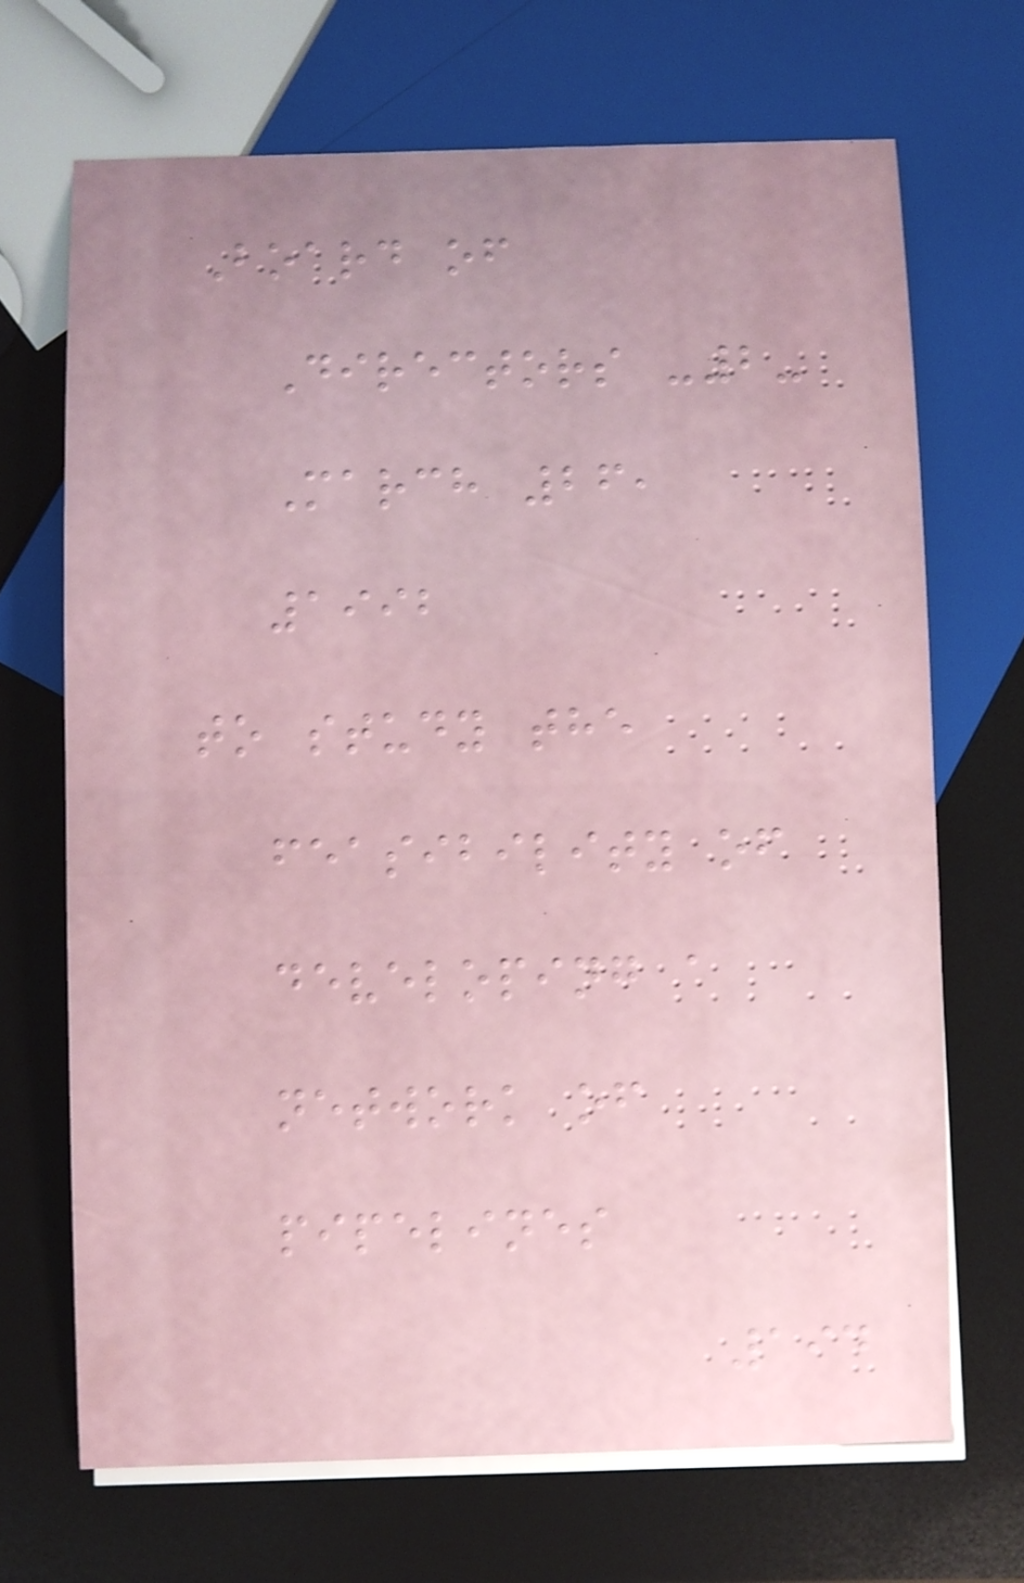Board of
Directors -2-
March 26,
1992
to study the
feasibility of
developing a
network of
pipelines
194
